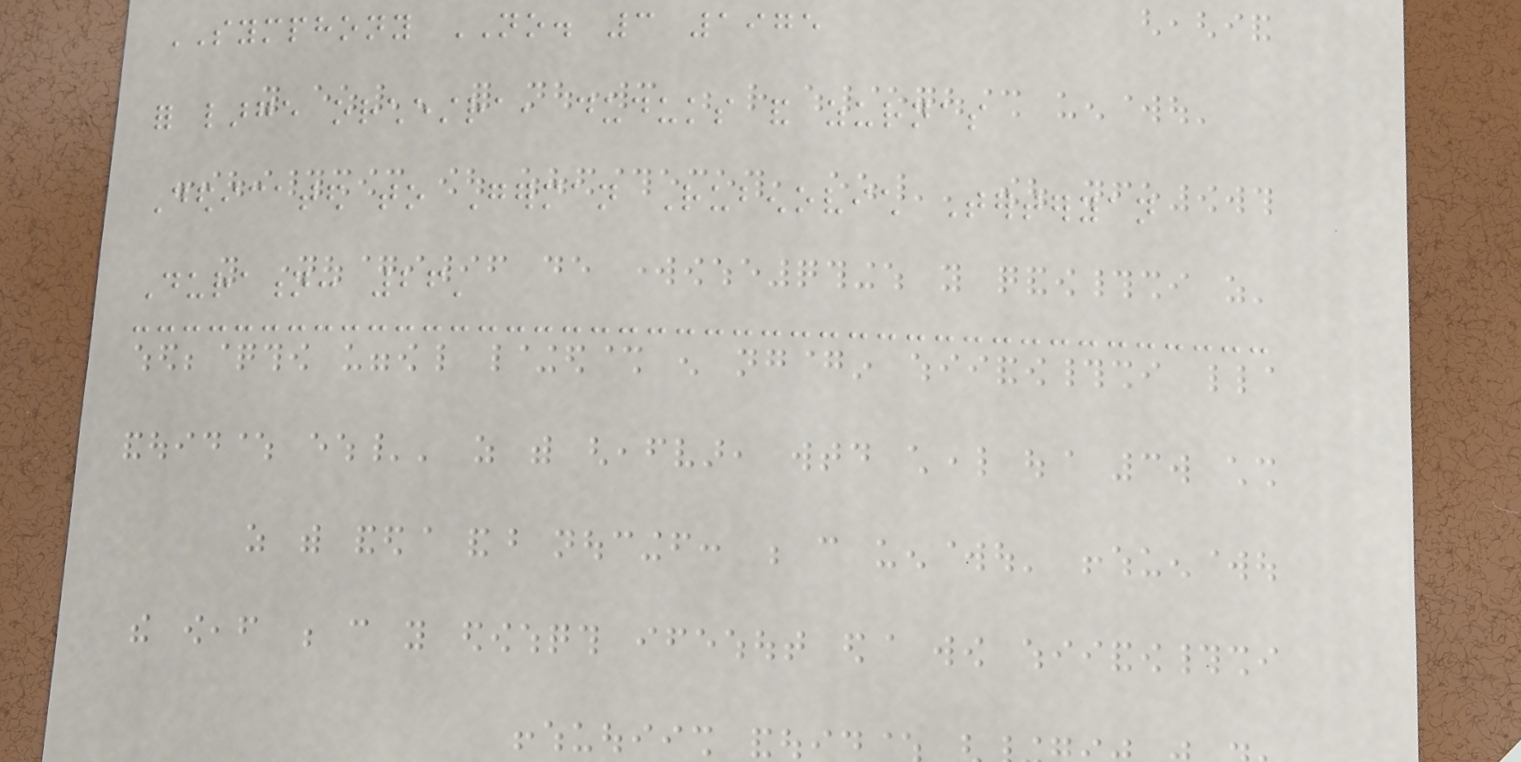SYMPHONY NO. 3 1975
for large orchestra, duduks and zurnas
Dedicated to German Rubenovich Terteryan
Duration: 26'
